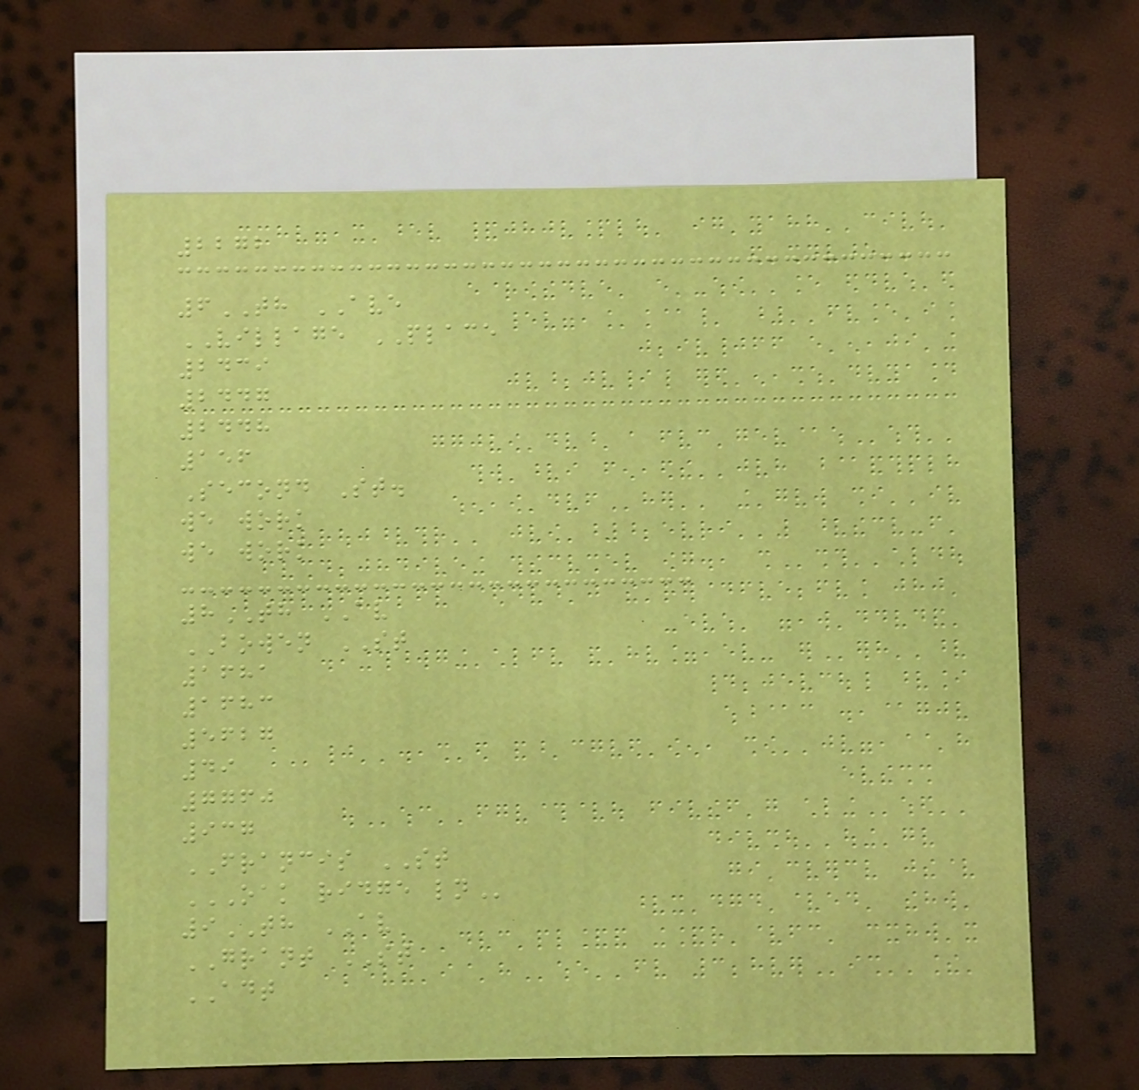2272
6TH AVE
VILLAGE PLACE
2439
2447
2448
156
Second St.
we work
we work
8TH AV
BOWEN ST
1681
1683
5627
49
7760
937
FRANCIS ST
OAK RIDGE LN
9TH AV
GRANT ST
ADT
